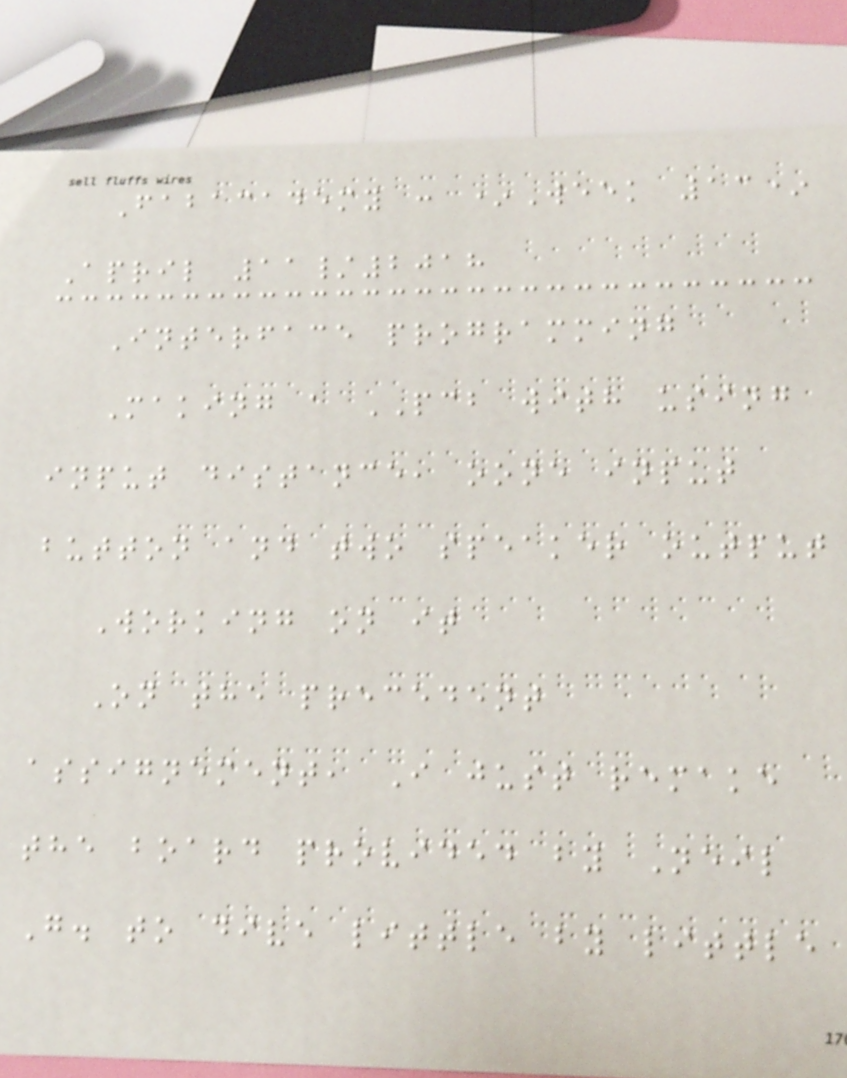Fabacademy : *Week 13*
April 11/2018
Interface programming
Making a PCB with using
input distance, oone input
button and two speaker output
Working on it
On the precedent
assignement, I just remake
the board provided by Neil
G. to dive little by little
